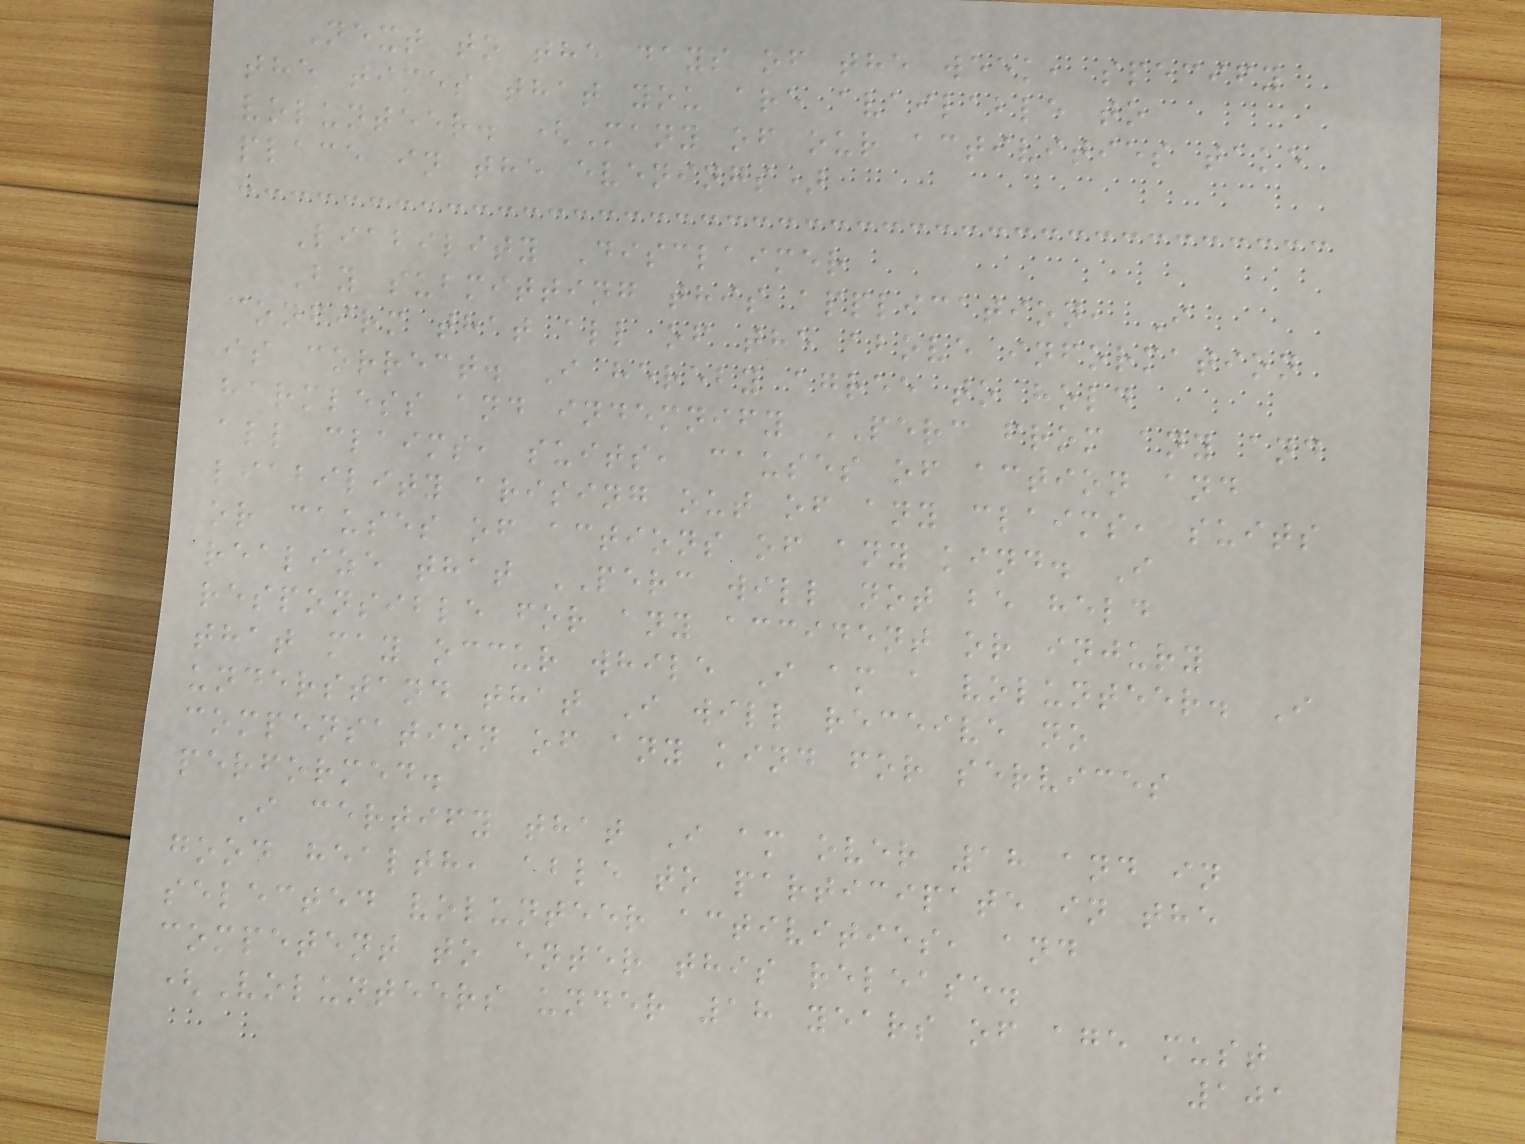Next to the days of the week, specify
the times that you are available to
volunteer. (Many of our activities take
place in the evenings)
Liability Disclaimer
By submitting this application, I
confirm that all of the above information
is correct. I hereby agree to hold
harmless and indemnify PERC from any and
all claims, suits, causes of action and
liability arising out of any claims, suits
or causes of actions of any kind. I
realize that PERC will not be held
responsible for any accident or injury
that may occur while I am a volunteer. I
understand that I will receive no
compensation of any kind for services
performed.
I certify that I am over 18 and in
good health, able to participate in the
selected volunteer activities, and
competent to enter this release.
(Volunteers under 18 years of age must
101
